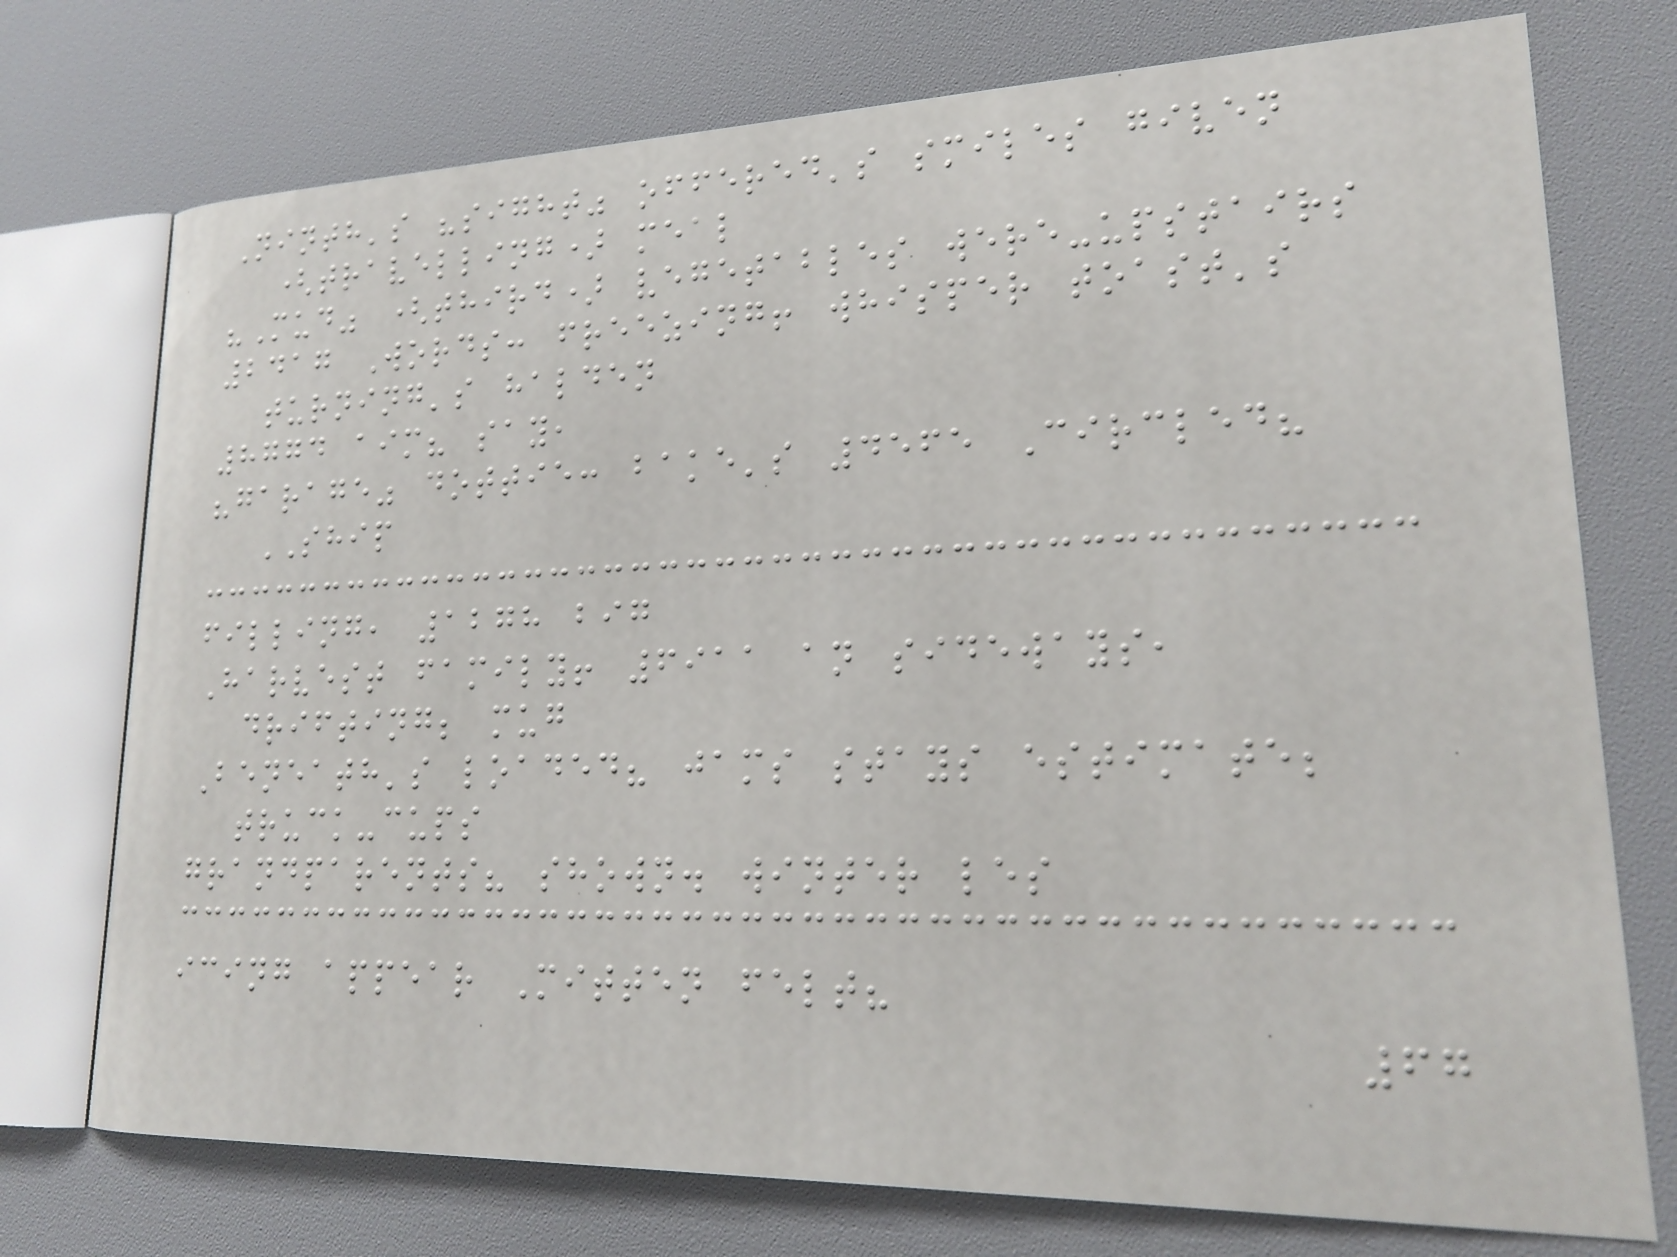Ninth's "sight" offered's smiles given
(travelling) meal
"Mud" (third) vegetables were-upstairs
2417 Words: freezing! whisper toast's
turning's halden
8774 aim? say,
"garage" dottie: bake's 4565 Circled?
SHIP
filling, 1278 big
Harvest family! 6911 an sideways,
drifting; mug
Beneath's loaded? jams stays estimate;
truck-cups
grandparents? shown. winter les
icing appear Mitten felt?
67
